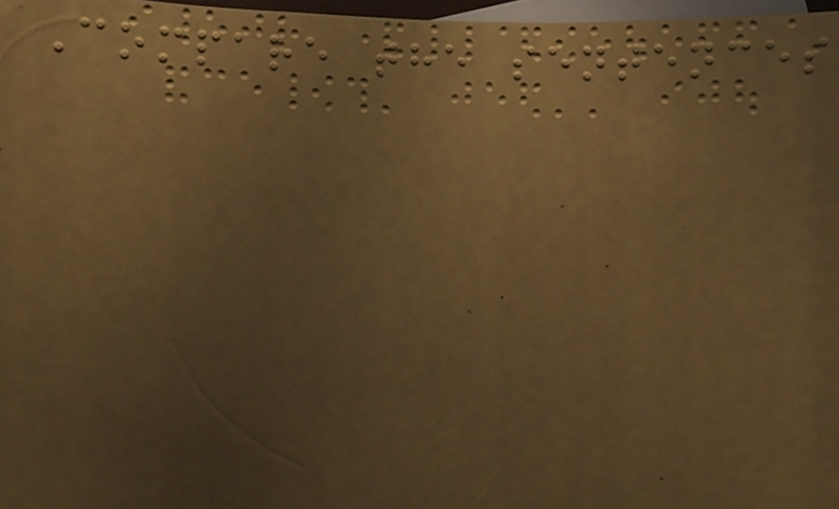Compare the sentences
